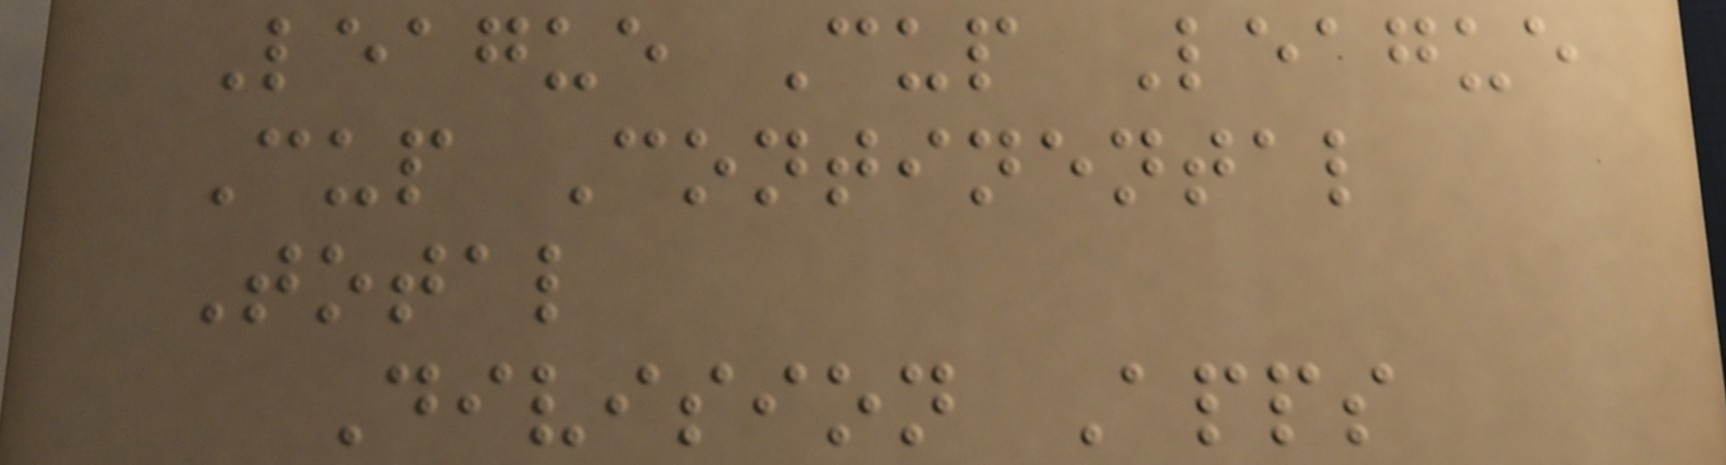League Cup League
Cup Continental
Total
Division Apps
